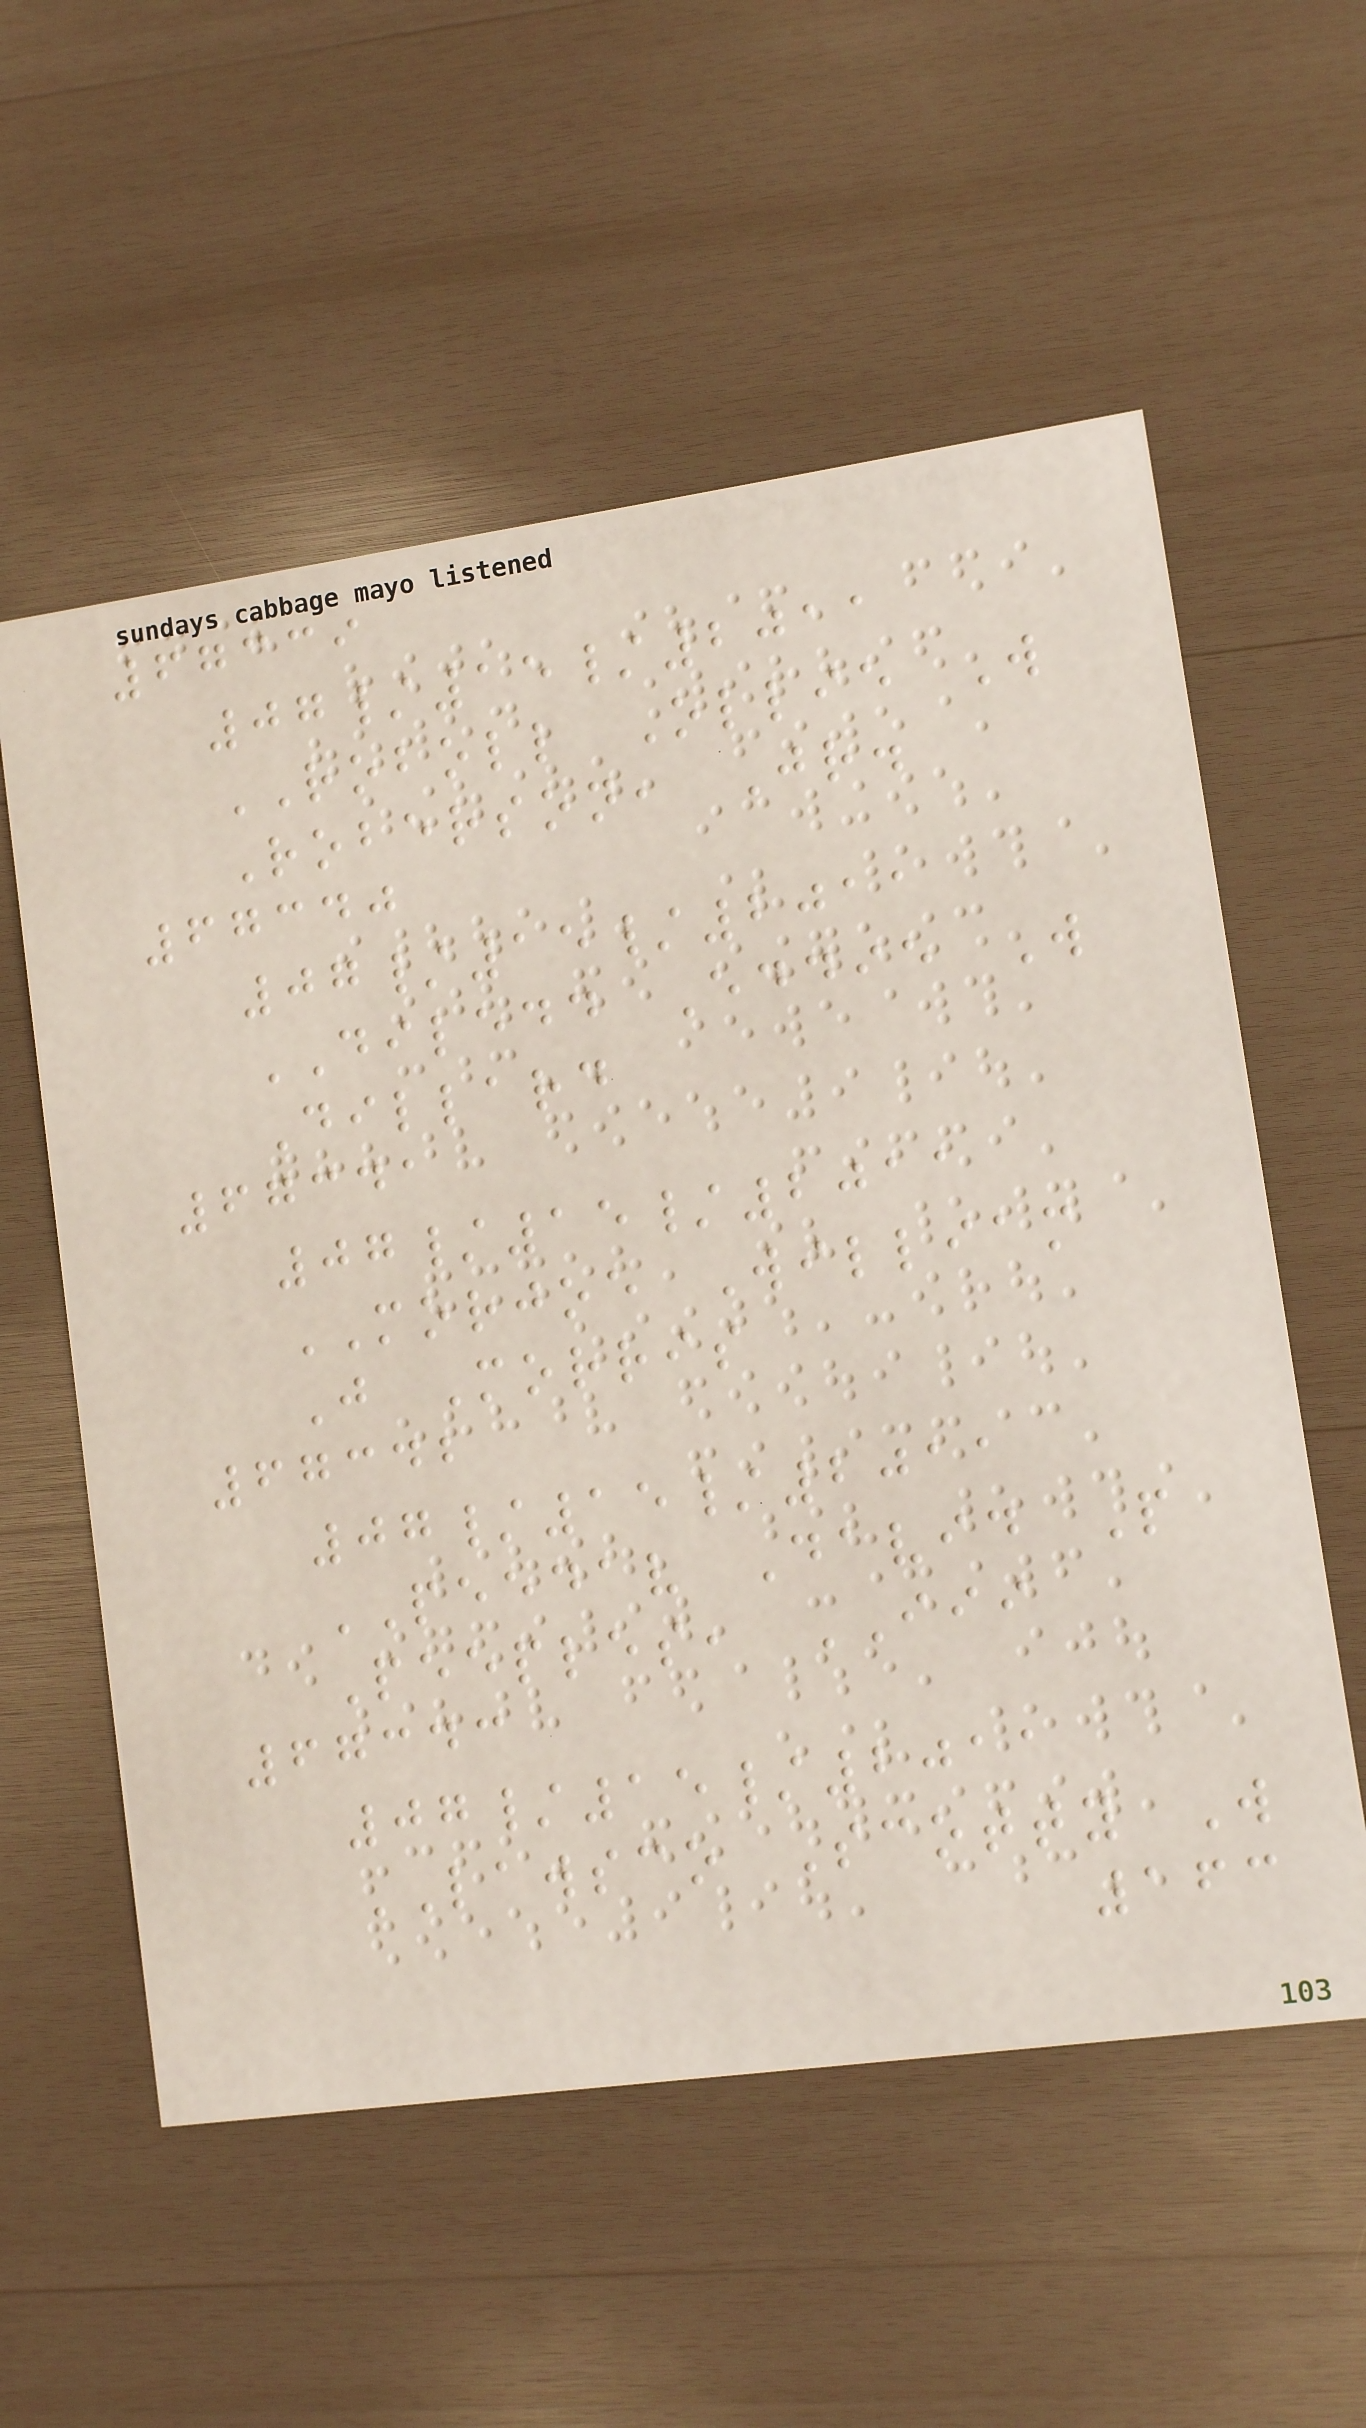67339
07/15/2011
ROBOLL Ollie W
Roberson, Jr.
67340
07/15/2011
DILEDD Eddie W
Dillard
67341
07/15/2011
MORJOE William
J Morris
67342
07/15/2011
PEEDAV David P
Peeples, III
67343
07/15/2011
LAWSCO Scotty W
163
